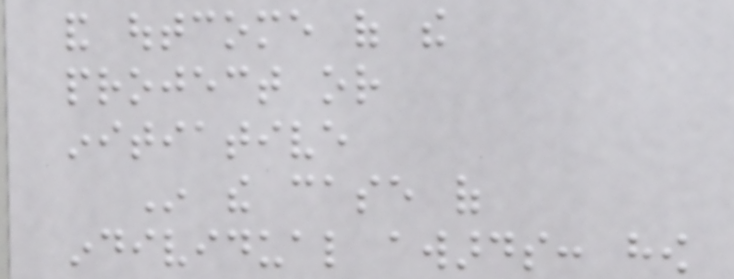and outcome of the
project or
initiative
In the case of
individual awards: how
